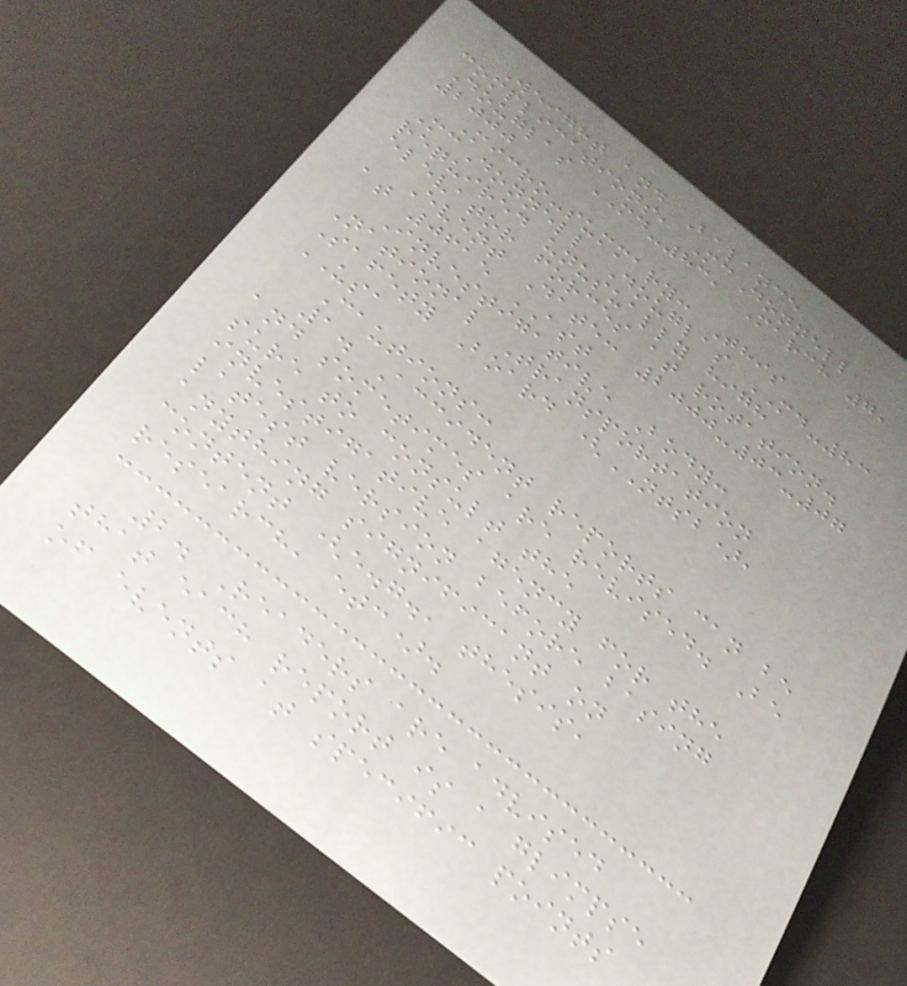Weight and Balance
complications, McDonnell
Douglas MD-83, March 7,
2000
Micro-summary: This
McDonnell Douglas MD-83
required unusually high
elevator forces at rotation.
Event Date: 2000-03-07
at 0615 AST
Investigative Body:
National Transportation
Safety Board (NTSB),
USA
Cautions:
1. Accident reports can be
and sometimes are revised. Be
sure to consult the
investigative agency for the
latest version before basing
anything significant on
content (e.g., thesis,
research, etc).
2. Readers are advised
that each report is a glimpse
of events at specific points
